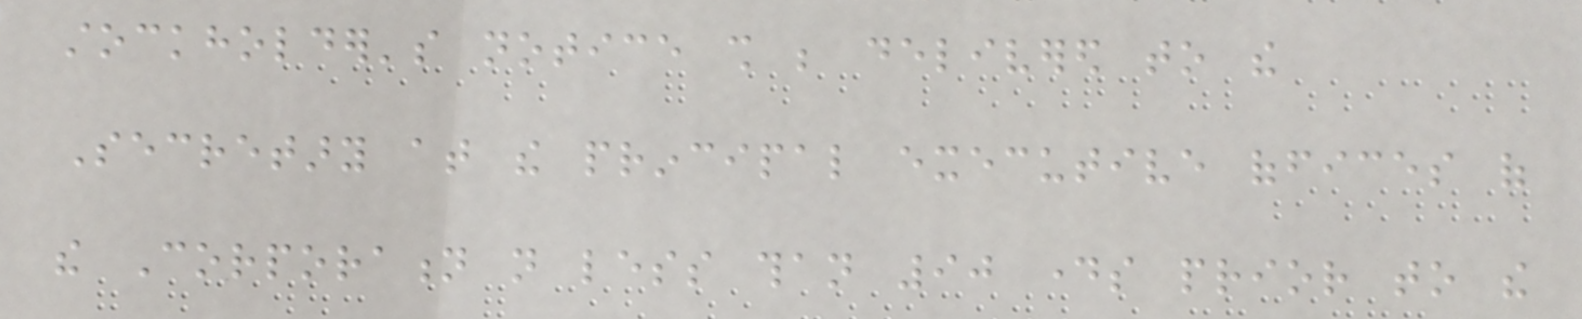stockholder's notice shall be delivered to the
Secretary at the principal executive offices of
the Corporation not less than 90 days prior to the
